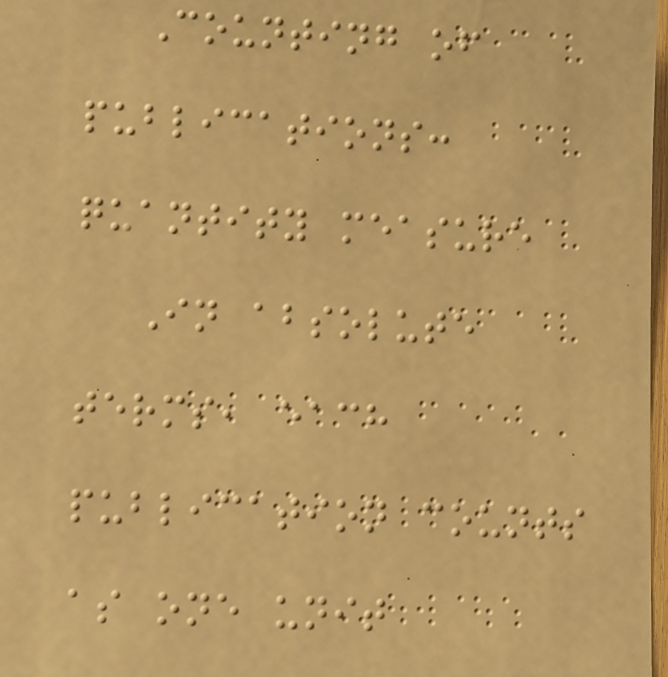Counting of
publications:
quantity measure
In absolute
terms, each
publication counts
as one unit
